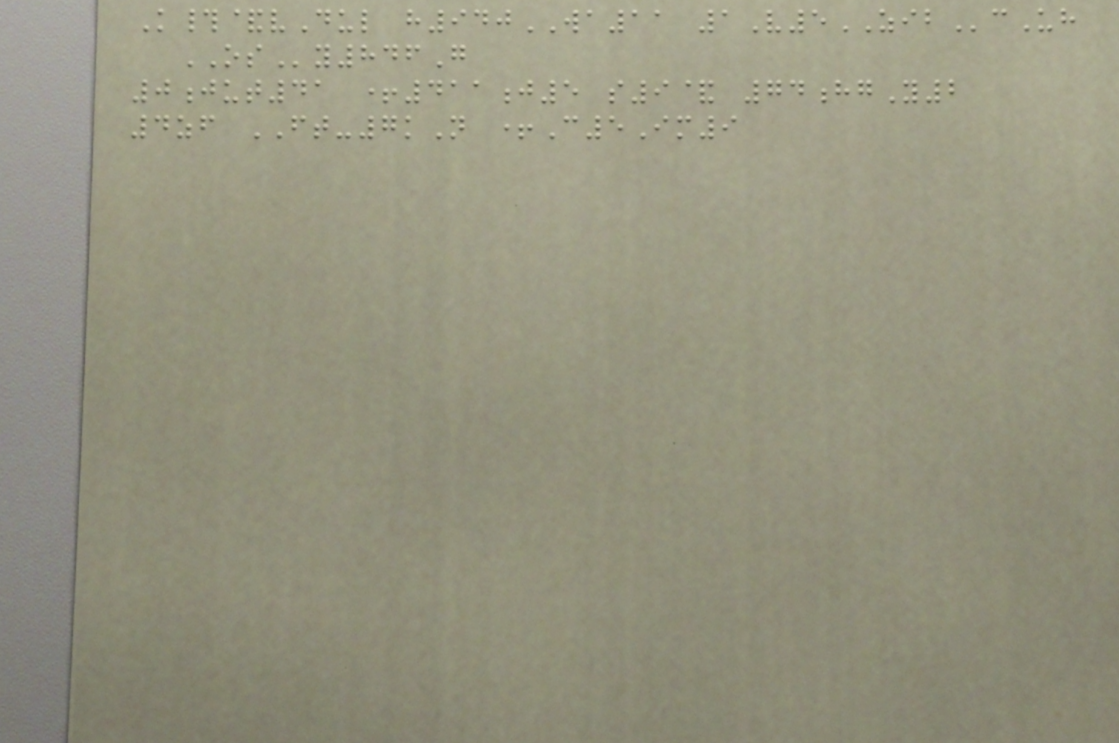K#&vDul h940WA11 1V5ZIBcUh
OSy846G
0jut41 +411j5 s9& 74hgY2
4zf FT-7kN +C5Im9
